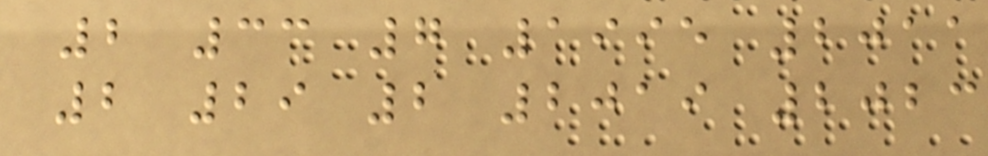2 33 7 1995 2011
2 29 2 2019 2023
